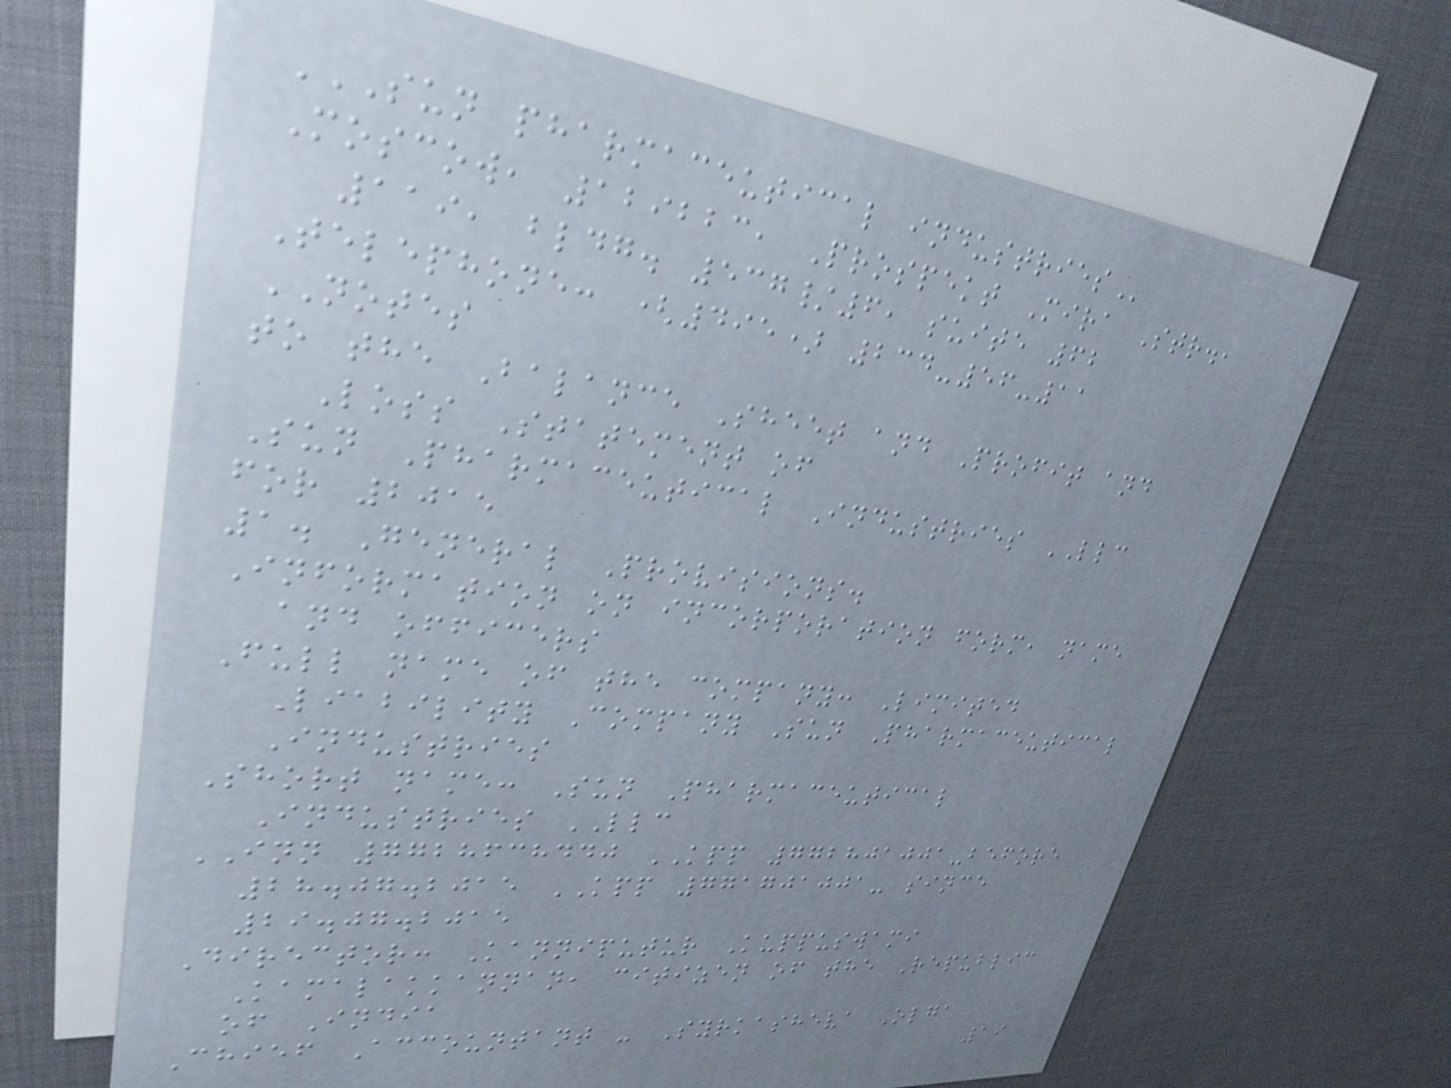SUN PHARMACEUTICAL INDUSTRIES
Moscow, 129223, Prospekt Mira Str.,
119, bldg. 537/6, suite 62
Telephone: (495) 234-56-11
NOTES
to the Balance Sheet and Profit and
Loss Statement of
Sun Pharmaceutical Industries LLC
for 2015
1. General Provisions.
Information on incorporation form, name
and officers
Full name of the company: Limited
Liability Company Sun Pharmaceutical
Industries
Short name: Sun Pharmaceutical
Industries LLC
INN 7728638440 KPP 772801001-before
28.07.2015 KPP 771701001- since
29.07.2015
Director: Kanniputur Kuppuswami
Kamalakkannan, citizen of the Republic
of India
Chief Accountant - Syrkasheva Olga
19
